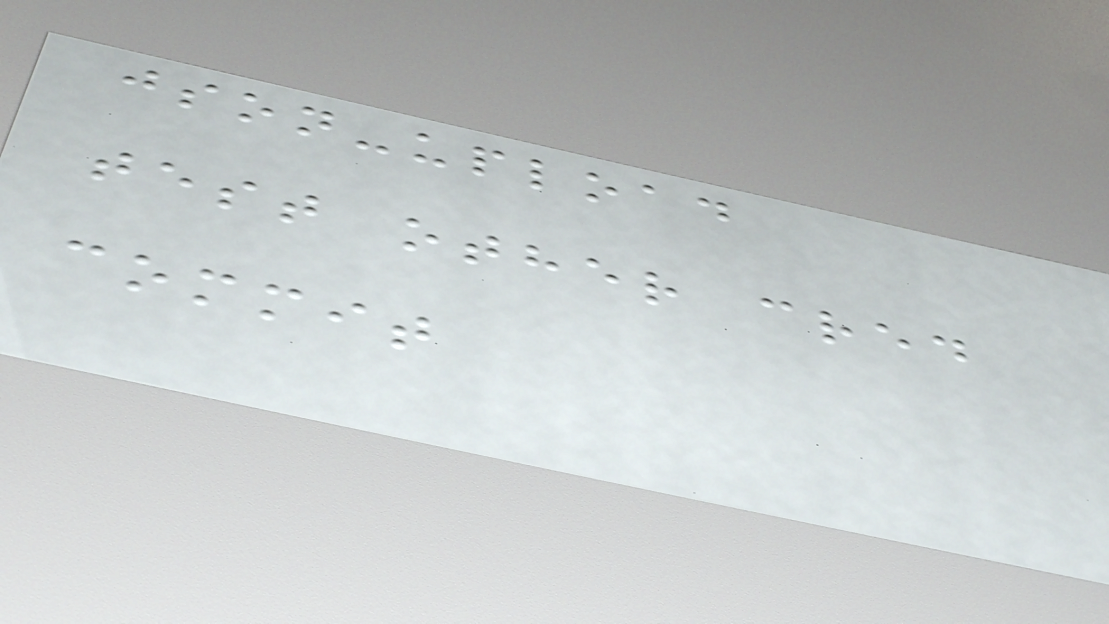json-upload
test other cred
commit
